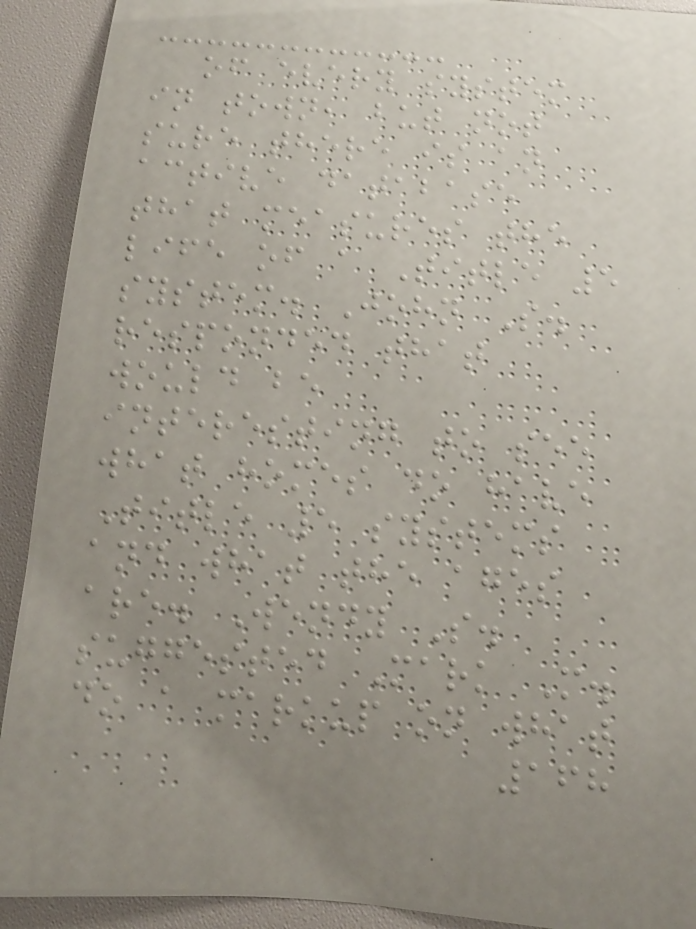of every system
in town, but not
sure there is an
active database
that measures the
life of a Title 5
system. John S.
responded that
would be
interesting to see
what homes do have
Title 5 systems
and what the ages
are. Wendy S.
suggested Mark M.
do a markup on what
168
